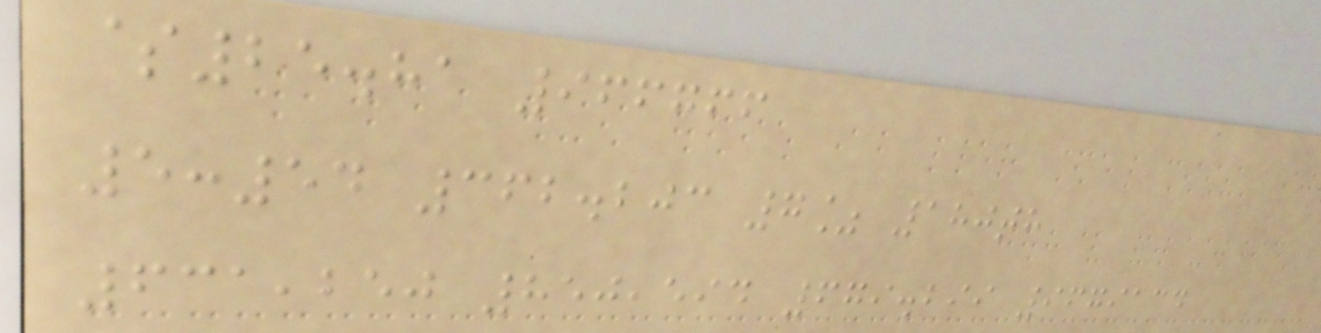$25.81 966766
5:54 362.203 7% 180th
631,250 850,594 679.299 9679134
